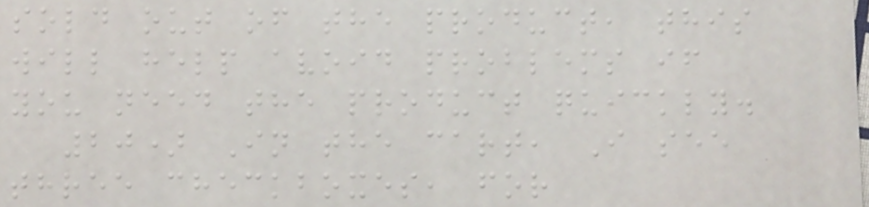sold out of the product, this
will help avoid problems if
you need the product quickly.
20) In the cart, I see
three checkboxes, for
